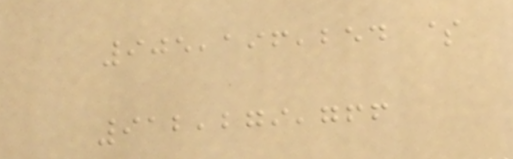905,196,254 $
912,279,766
